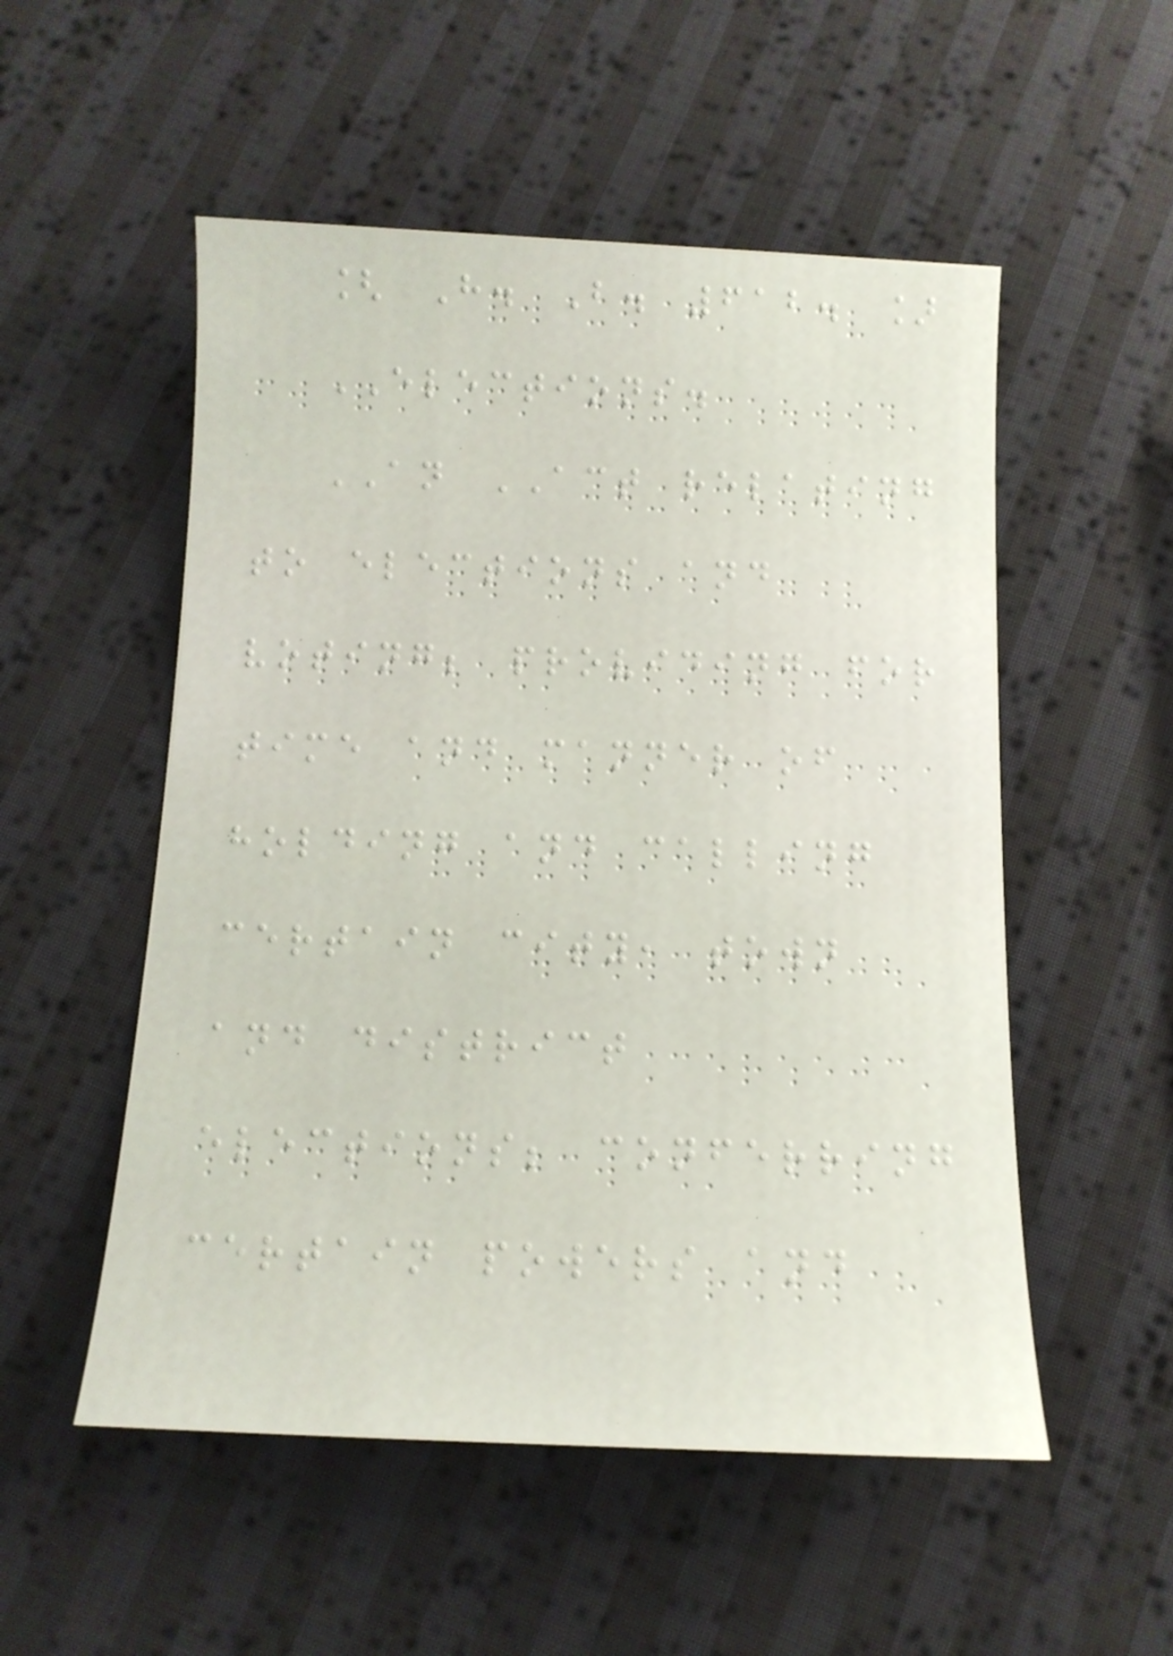[ H. B. 612. ]
ELECTIONS.
AN ACT relating
to elections and
voting; providing for
time and manner of
holding and calling
certain city, town
and district
elections; conferring
certain powers and
